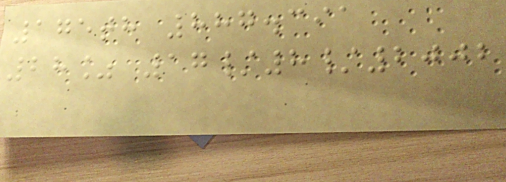175th 887.391
28% 17/8/2002
